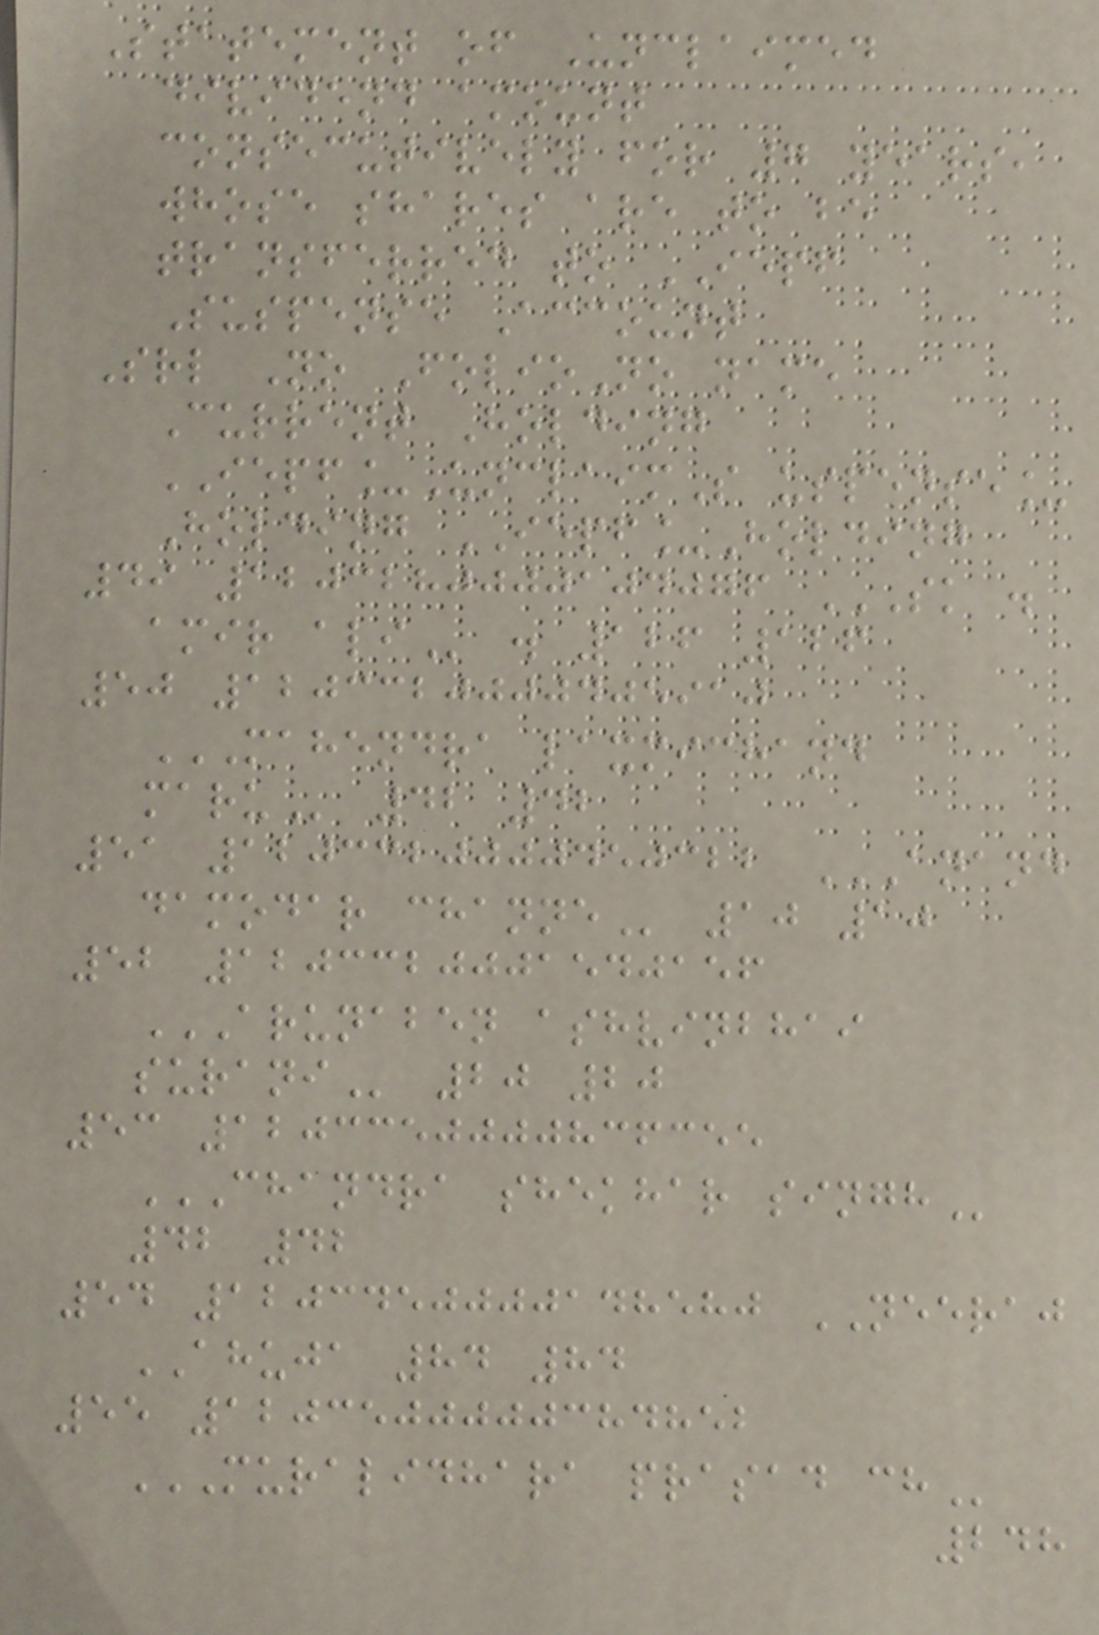Statement of Unclaimed
dividend amount
consecutively for 7 years,
whose shares are to be
transferred to IEPF
Suspense Account
Srl No FolioNo name
Current Holding
IEPF_UnclaimS uspense_
Holding IEPF_Holding
49 1203280000104076 SK .
AMIR ALI . 126 126
50 1203320000405910
MAHENDRA LAXMICHAND
MARU 42 42
51 1203320000450322 ANAND
DAMODAR CHANNE 10 10
52 1203320001540156
ARUNABEN ASHVINBHAI
SURANI 20 20
53 1203350000836355
CHANDRA SHEKHAR SINGH
42 42
54 1203450000148580 NEERAJ
AHUJA 84 84
55 1203500000384852
MURALIDHARA PRASAD CH
248
